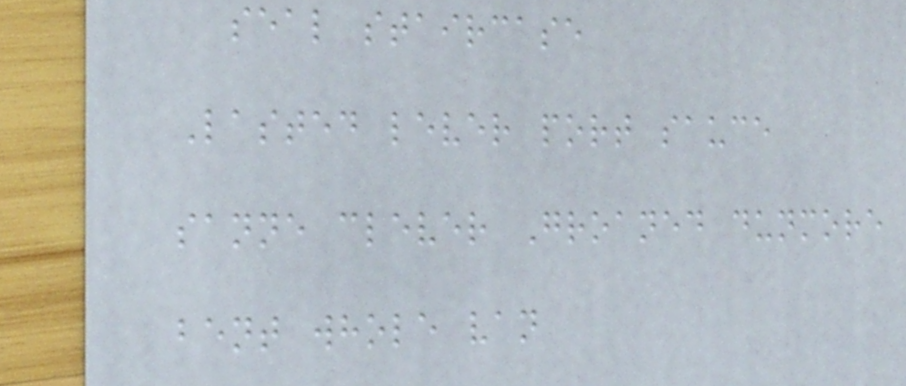seal staircase
Lasted lever port sauce
sanne clever Groaned dunmore
bent whole van
